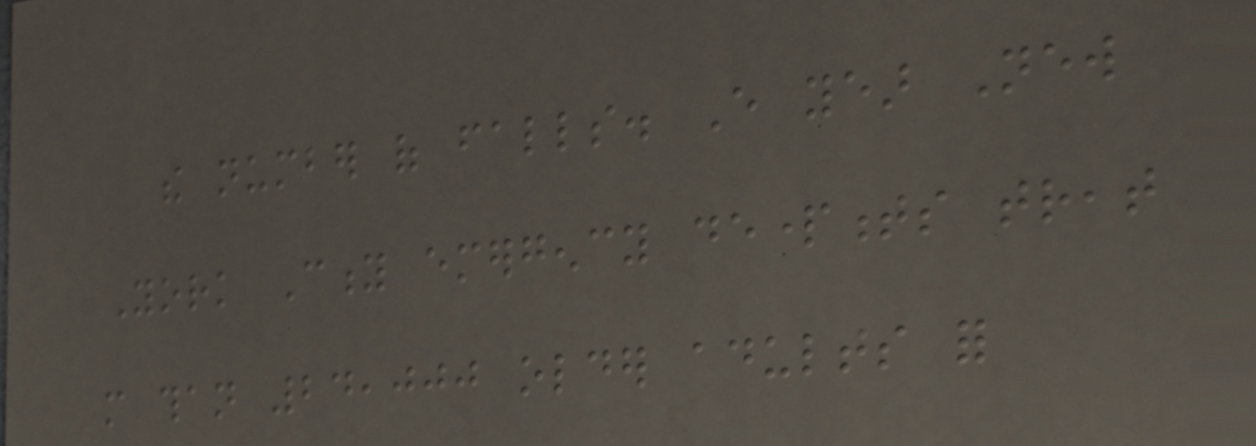the number of falls. Every year New
York City emergency departments treat
more than 24,000 older adults for
